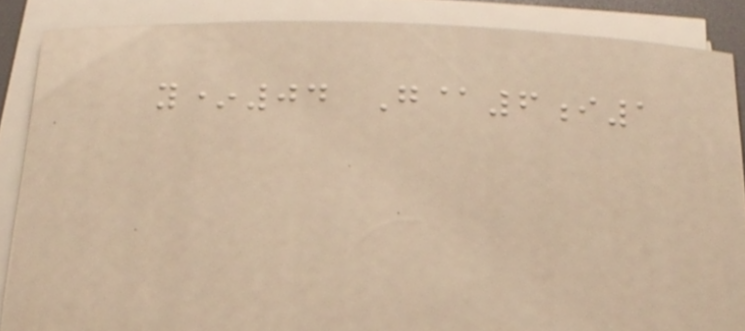y*04 G@6i1
